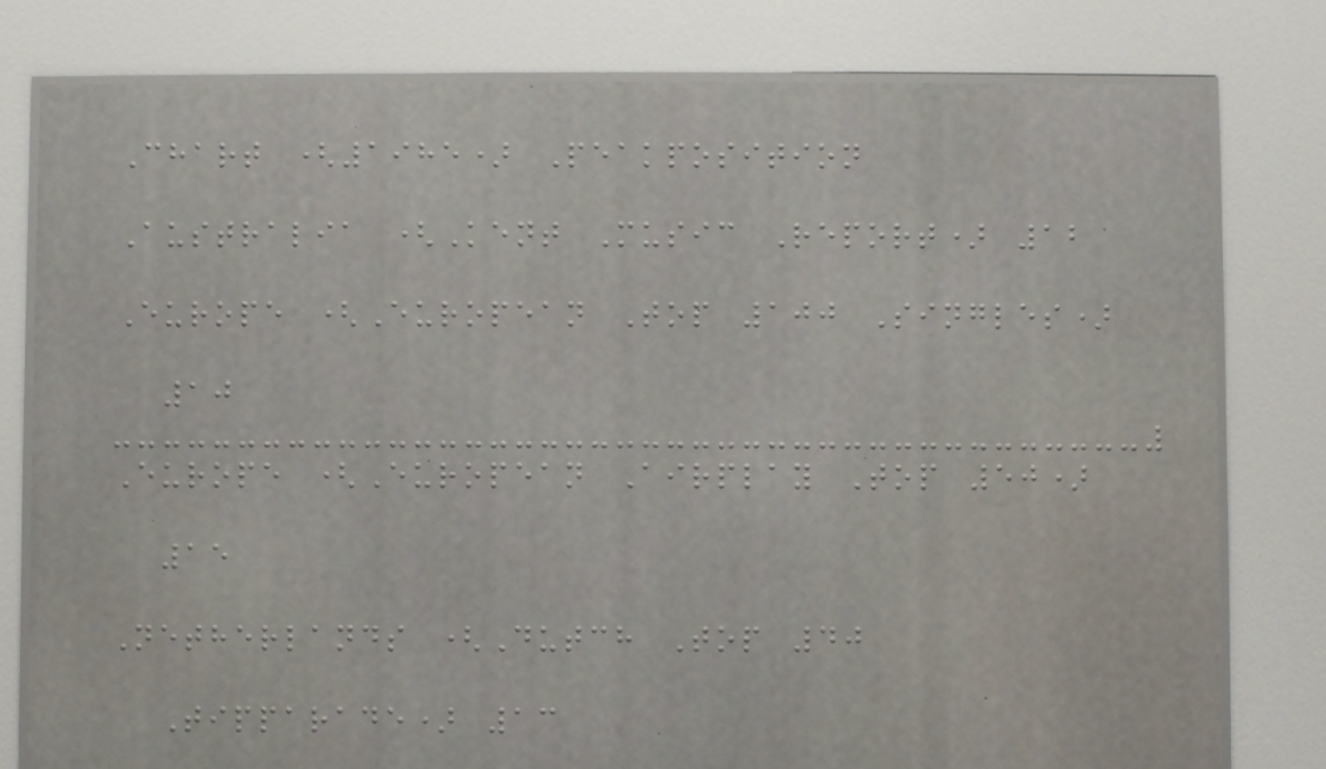Chart (1985) Peakposition
Australia (Kent Music Report) 12
Europe (European Top 100 Singles)
10
Europe (European Airplay Top 50)
15
Netherlands (Dutch Top 40
Tipparade) 13
